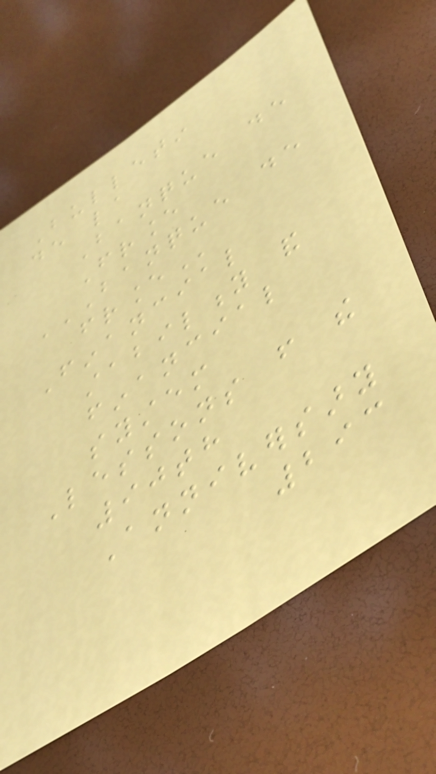Bulletin
de la
Banque de
France
BANQUE DE
FRANCE
Financial
stability and
financial
system
Lessons from the
90th
Anniversary
293
